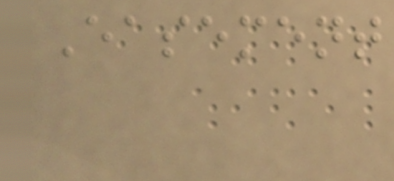Easement
